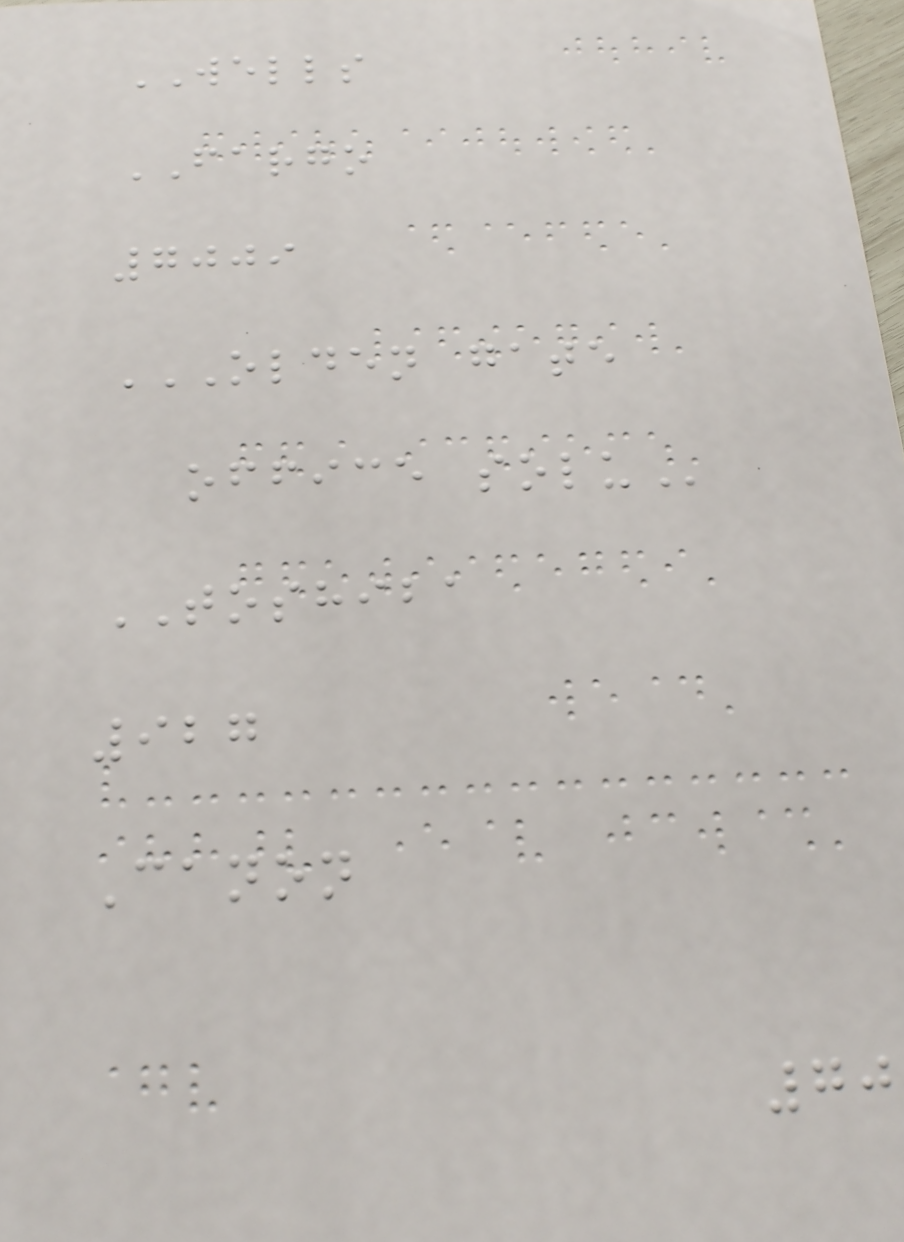WELLS
FARGO
7009
OLDEN GATE
OFFICE SOLU
TOSHIBA
927
Canon
70
